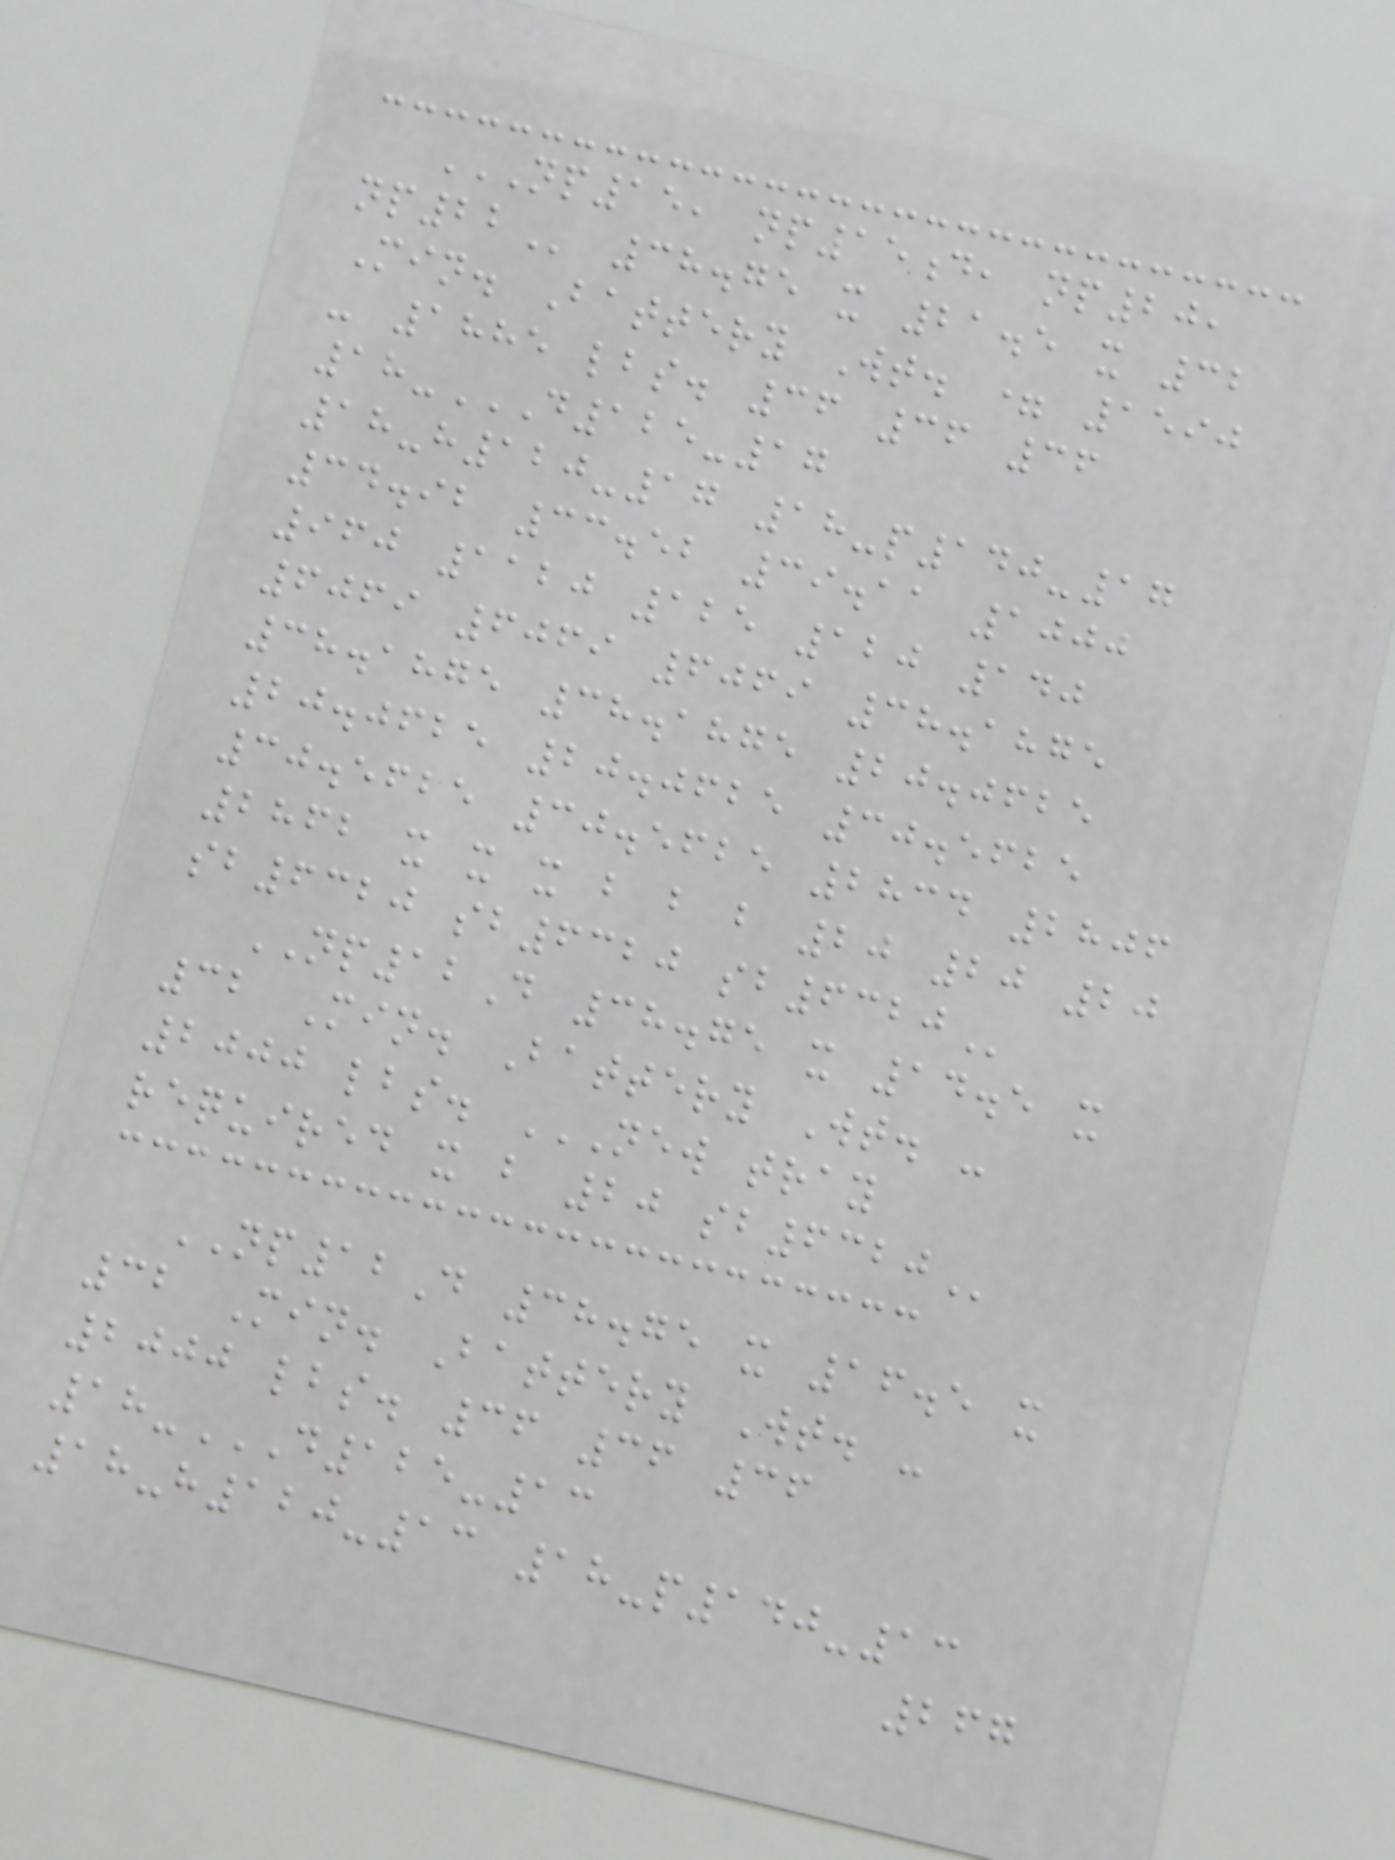NP15, NP15D, NP20,
NP22 38.75 x 21.5 x 32
Min. Battery Wt. = 1590
- 1885 lbs. 36 36 36
18-D125-17
18-H120-17 18-P140-17
34.92 33.52 39.11 1000
960 1120 125 120 140
6069 6069 6069 38.1875
38.1875 38.1875 20.0625
20.0625 20.0625 30.5625
30.5625 30.5625 2834 2806
2862 X X X B B B 20 20 20
SB6320 SB6320 SB6320
NP12D 38.75 x 14.5 x
32 Min. Battery Wt. -
2000 lbs. NEW TRAY
REQUIRED X B 20 SB6320
NP12D 38.75 x 16.5 x
32 Min. Battery Wt. -
2000 lbs. 36 36 36
18-D125-13
18-H120-13 18-P140-13
267
